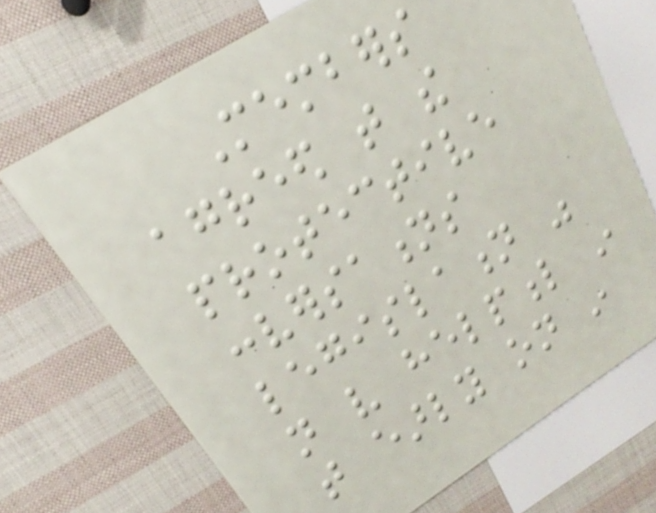Members
agreed that the
protective
conversations
legislation was
not very helpful in
that early on in
